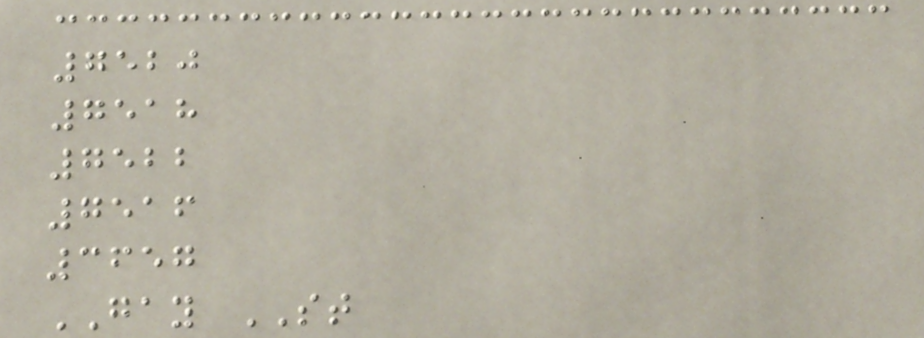7520
7518
7522
7516
3657
GAY ST
